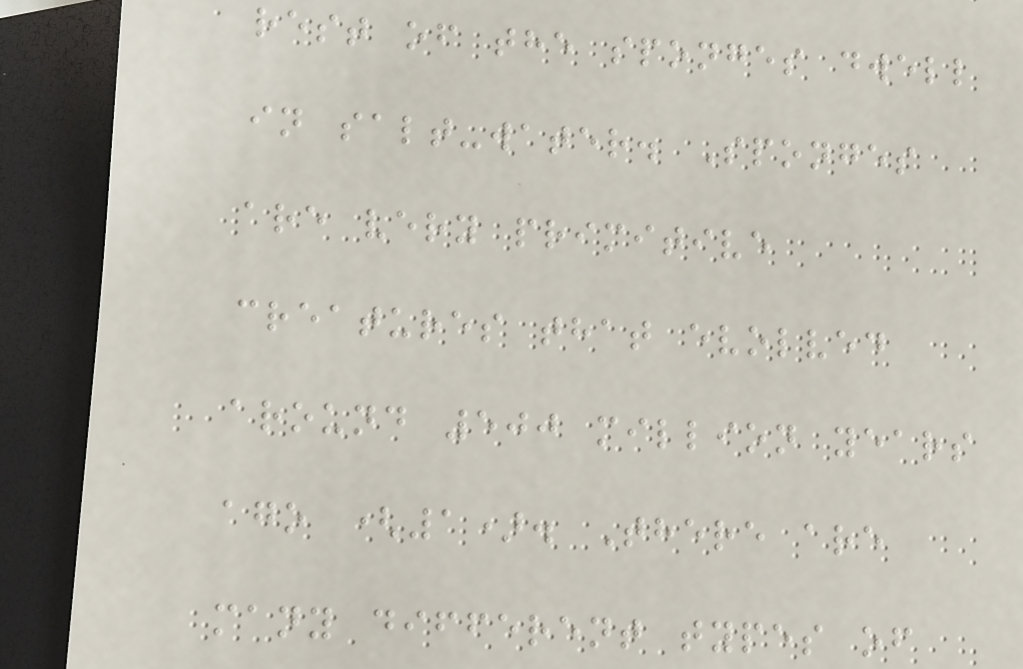rest of the sponges dwell
in salt-water. Sponges
are very primitive
creatures that evolved
around 500 million years
ago (1). There are
many different types of
